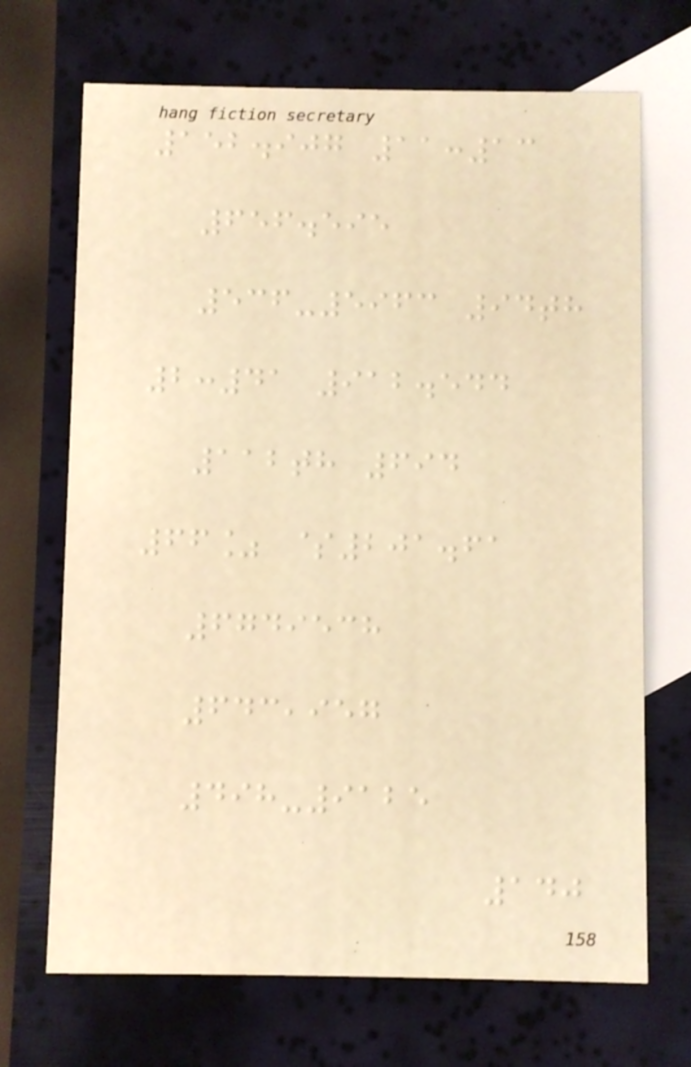152.907 11:13
656.595
536-5963 94th
2:41 912.544
112th 694
66% $201.61
6749538
643,957
498-9125
140
